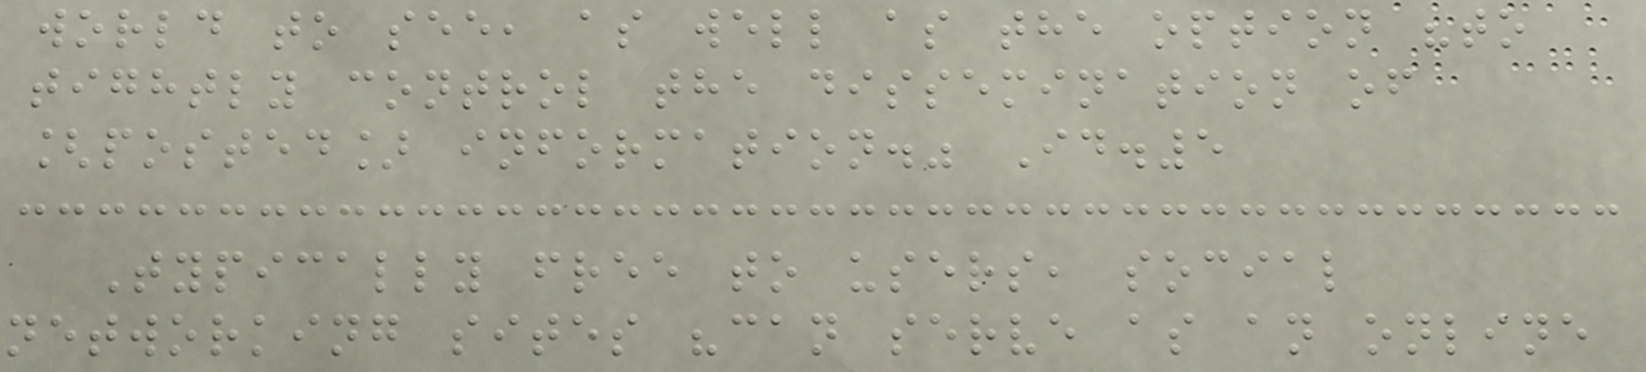world to see, as well as the option "to
tightly control the dissemination of
[posted] information." Id.5
Typically free to users, social
networking sites "can serve as an online
